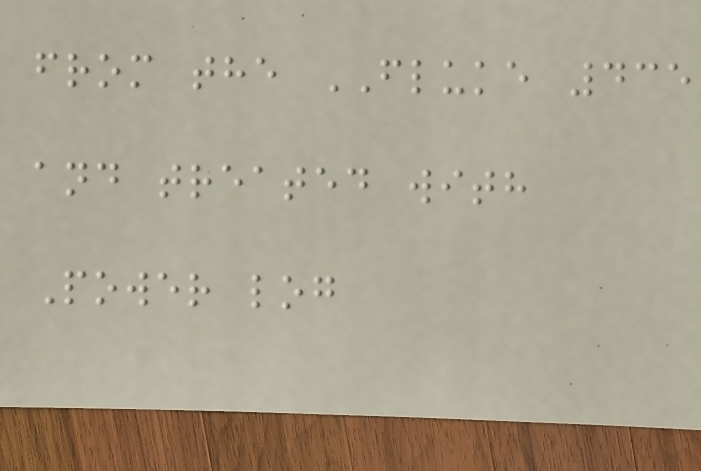from the FLUKE 435
and treated with
Power log
